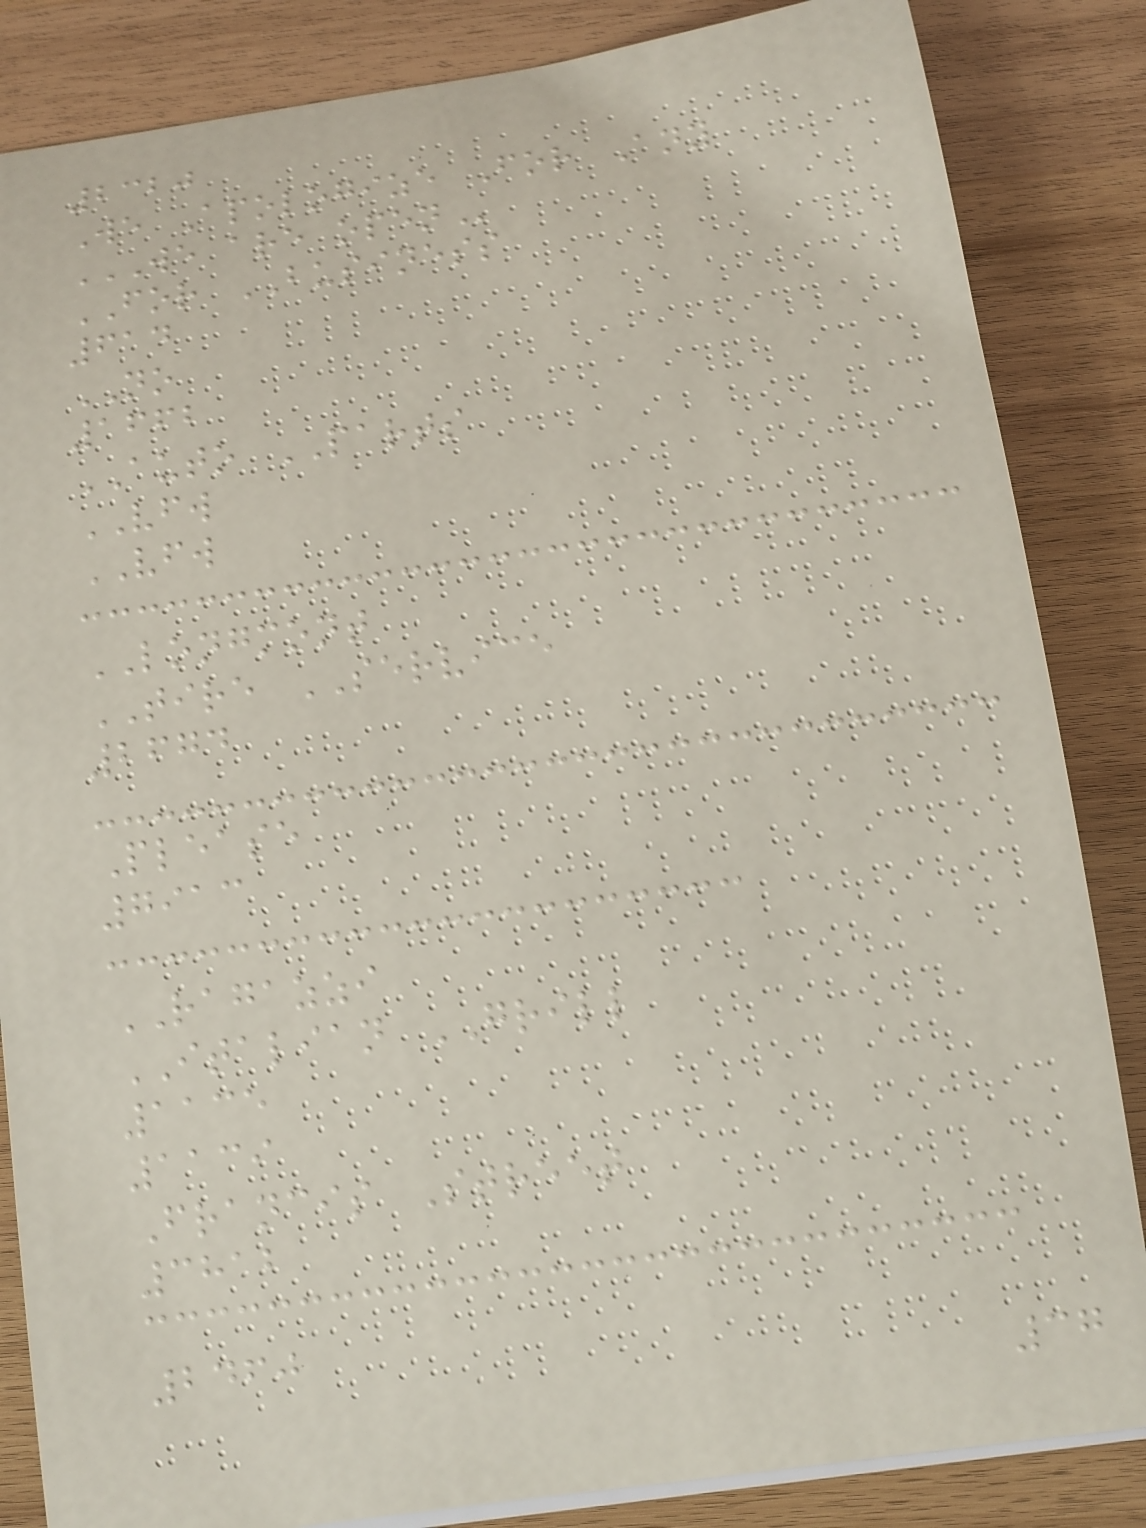2320
We Apologize For Any
WE ARE OPEN
FOR BUSINESS
614
NO
1662
AUTO PARTS
VFW
VFW
LONGMONT
TIRE SERVICE
2674
Please
7913
RAGAZZI
ITALIAN GRILL
1135
1139
Francis Street
3812
2460
37
